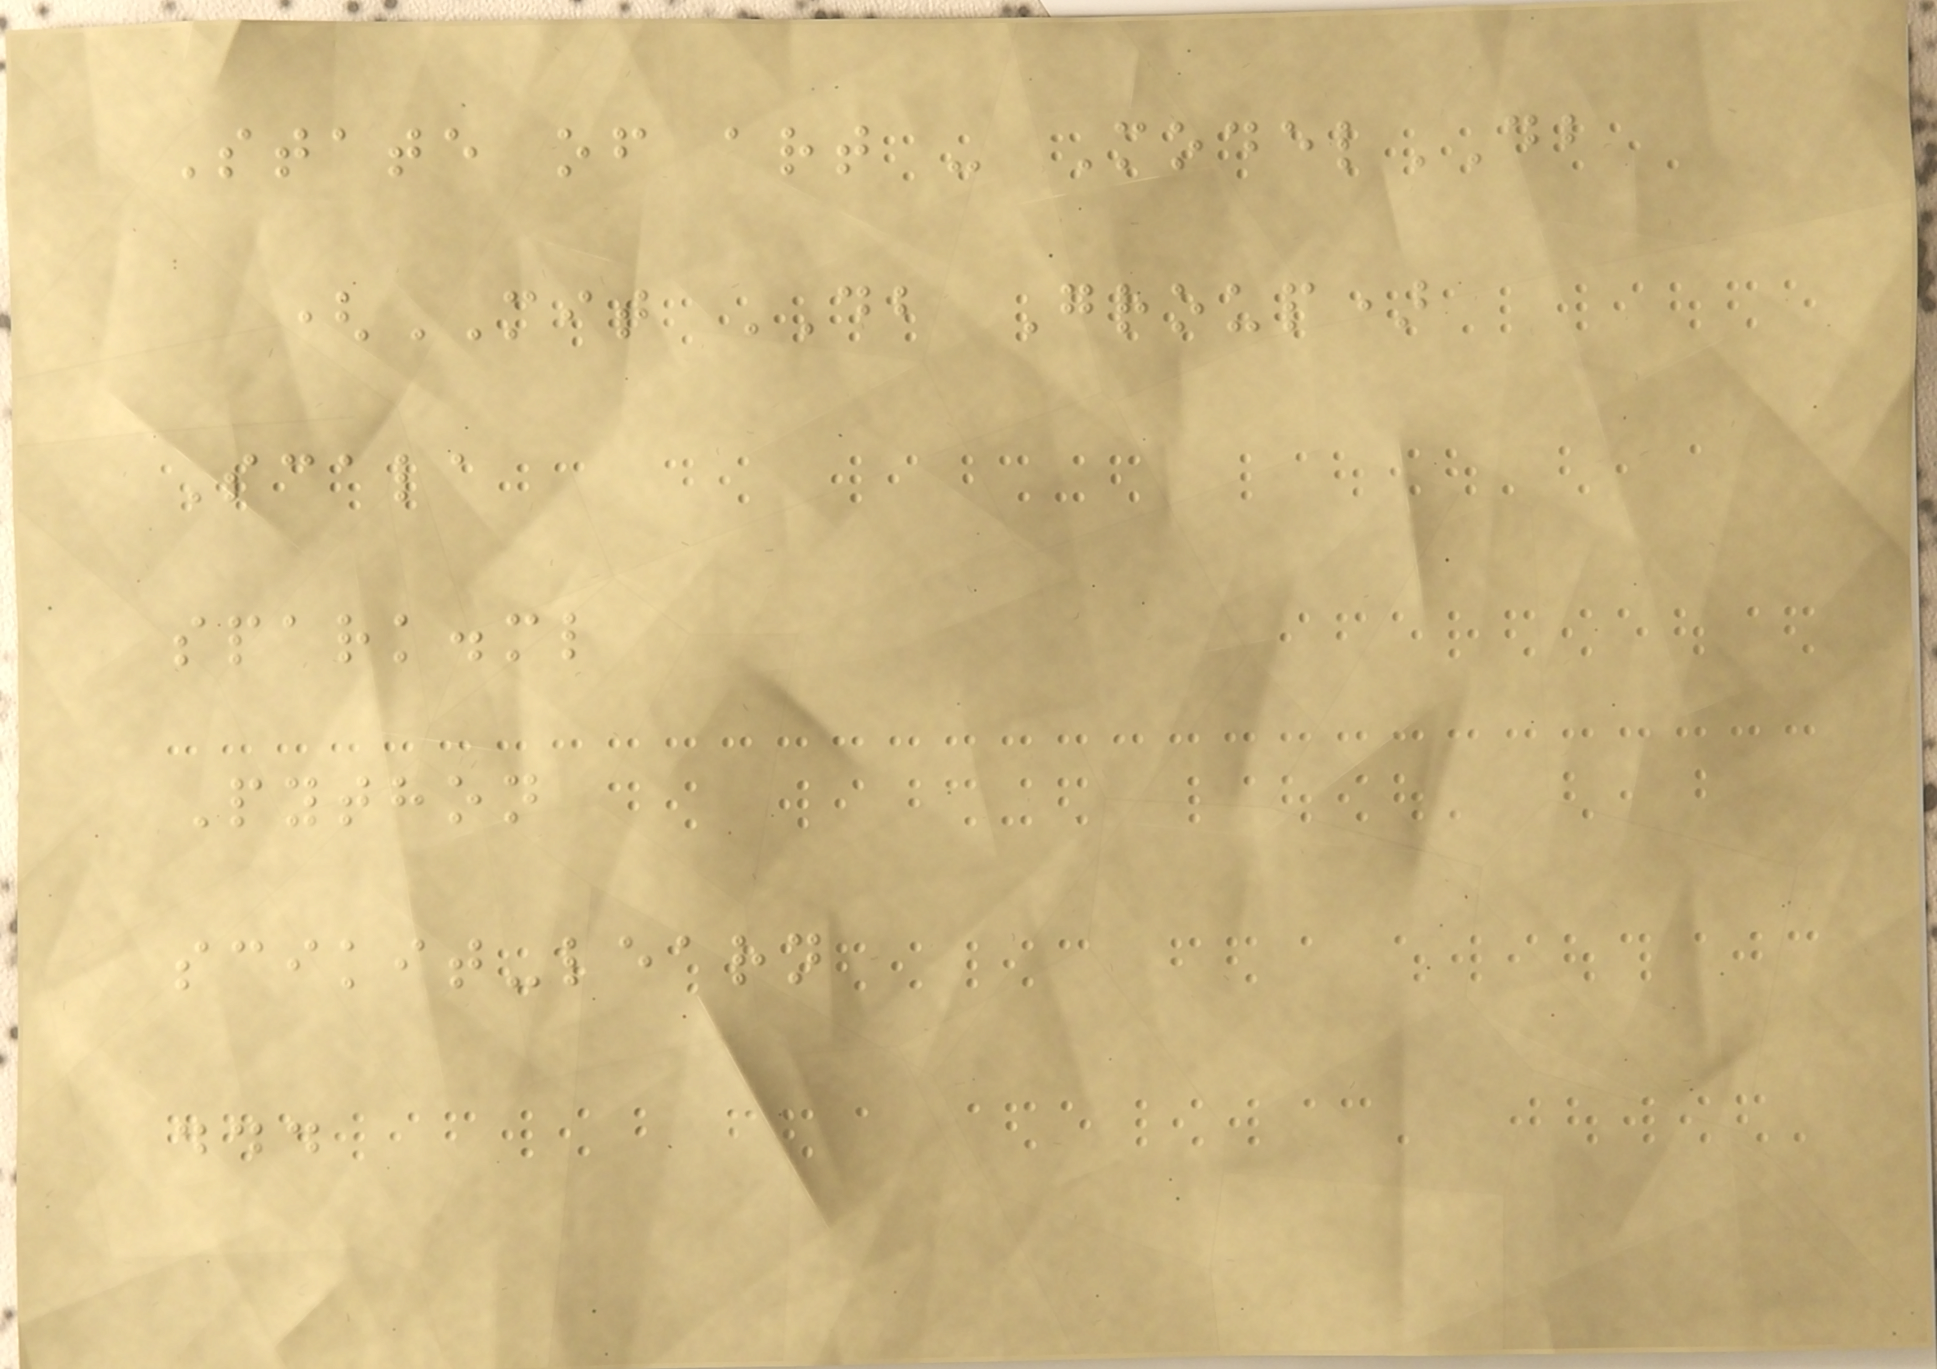State of art - ModelDB
(MIT DB Group)
Scala
spark.ml
Python
scikit-learn
...
